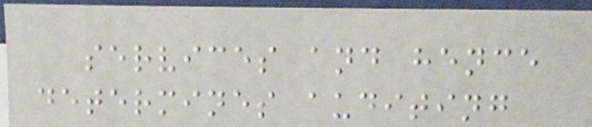services and hence
determines auditing
